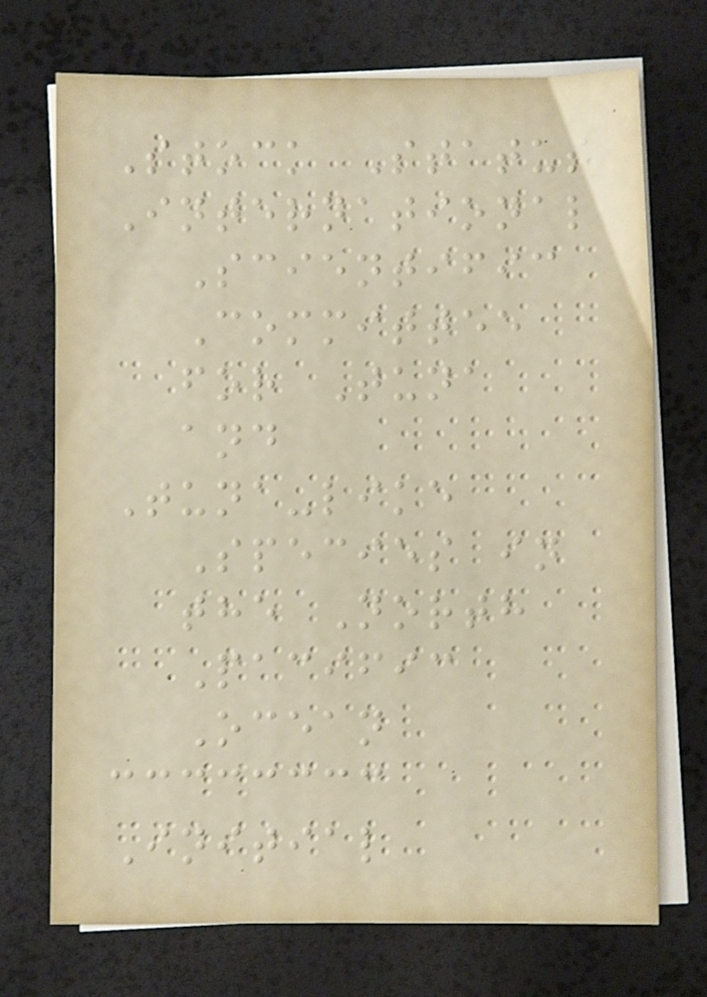Stock Status
International
Scientific
Committee
for Tuna
and
Tuna-like
Species in
the North
Pacific
Ocean
Initial
